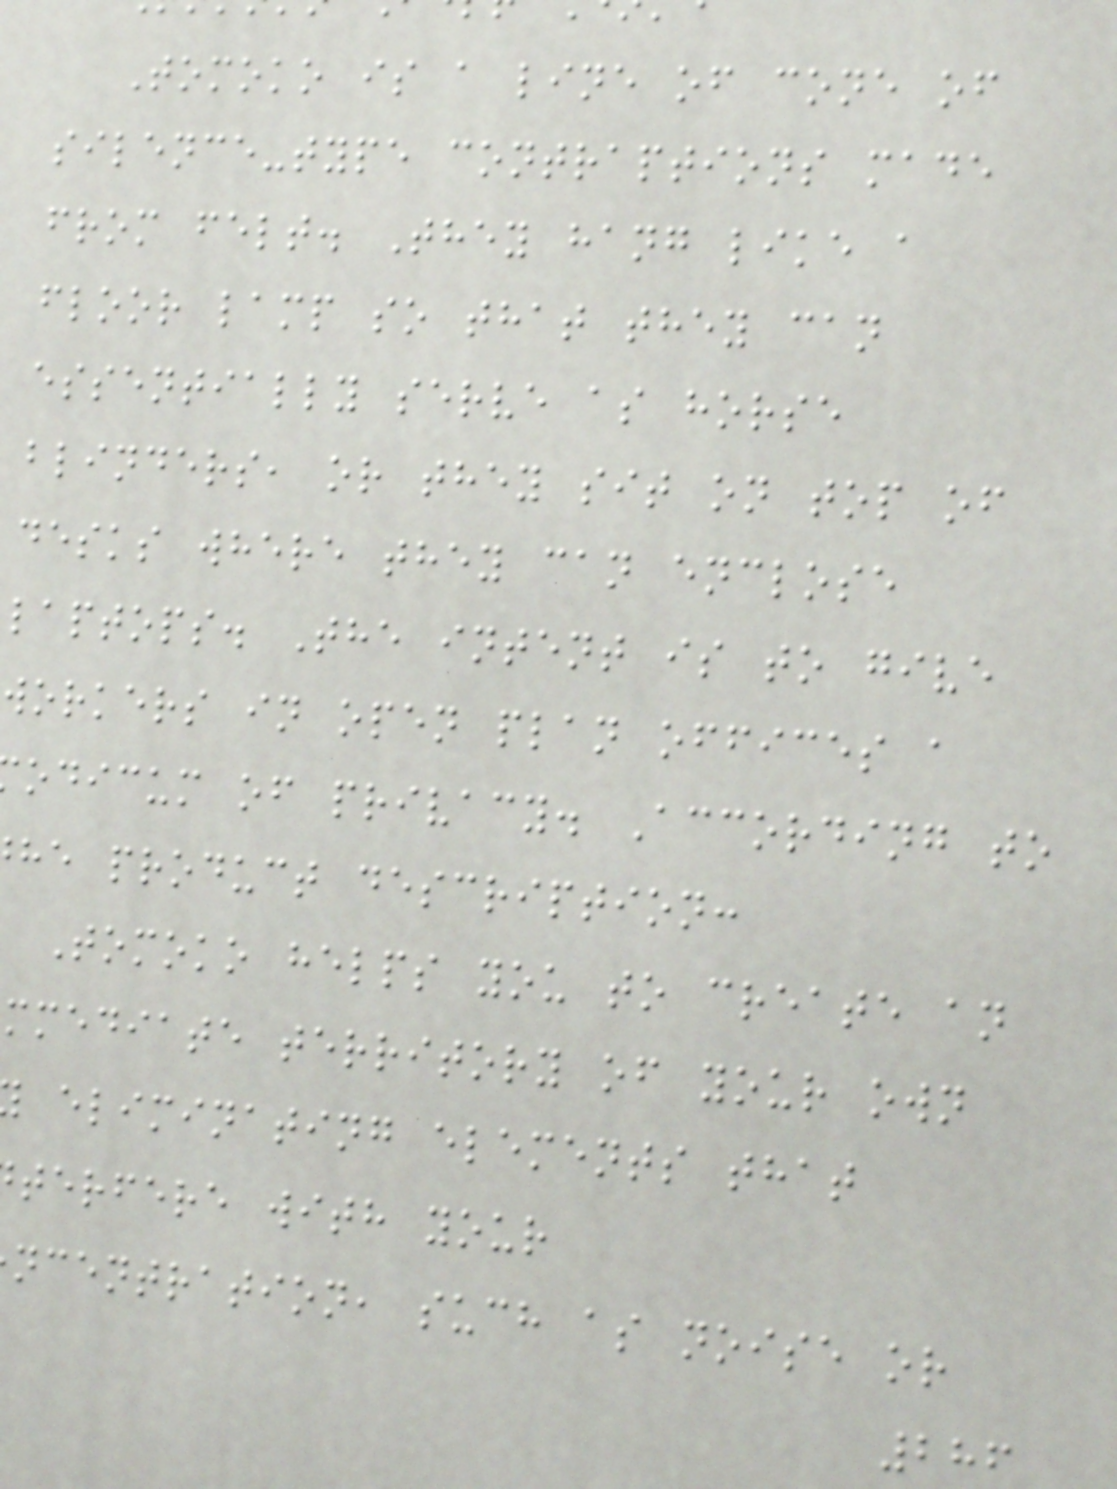Tomoko is a line of cone of
silence-type contraptions made
from felt. They hang like a
floor lamp so that they can
essentially serve as horse
blinders, or they sit on top of
desks where they can enclose
laptops. The intent is to give
workers in open plan offices a
odicum of privacy. According to
he product description:
Tomoko helps you to create an
mmediate territory of your own
eliminating elements that
terfere with your
ncentration, such as noise or
286
